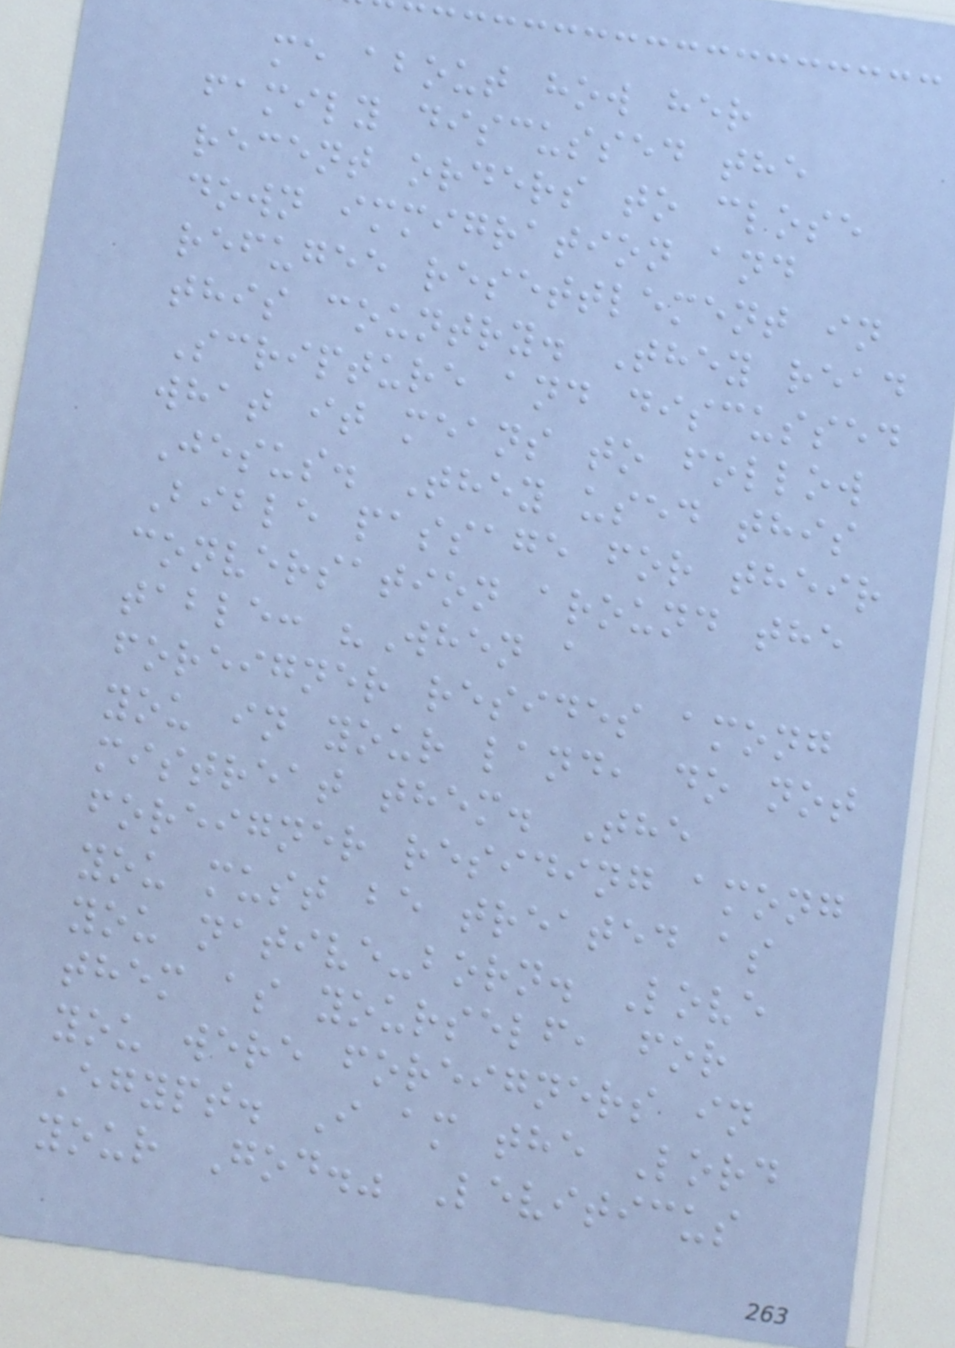me about how her
family discussed the
recent orders to close
down immigration and
refugee resettlement in
this country. They read
Scripture and discussed
what it means to follow
Jesus. They used this
Bible passage for their
conversation around the
table: "When a
foreigner resides among
you in your land, do not
mistreat them. The
foreigner residing among
you must be treated as
you native-born. Love
them as yourself, for
you were foreigners in
Egypt. I am the Lord
your God." Leviticus
